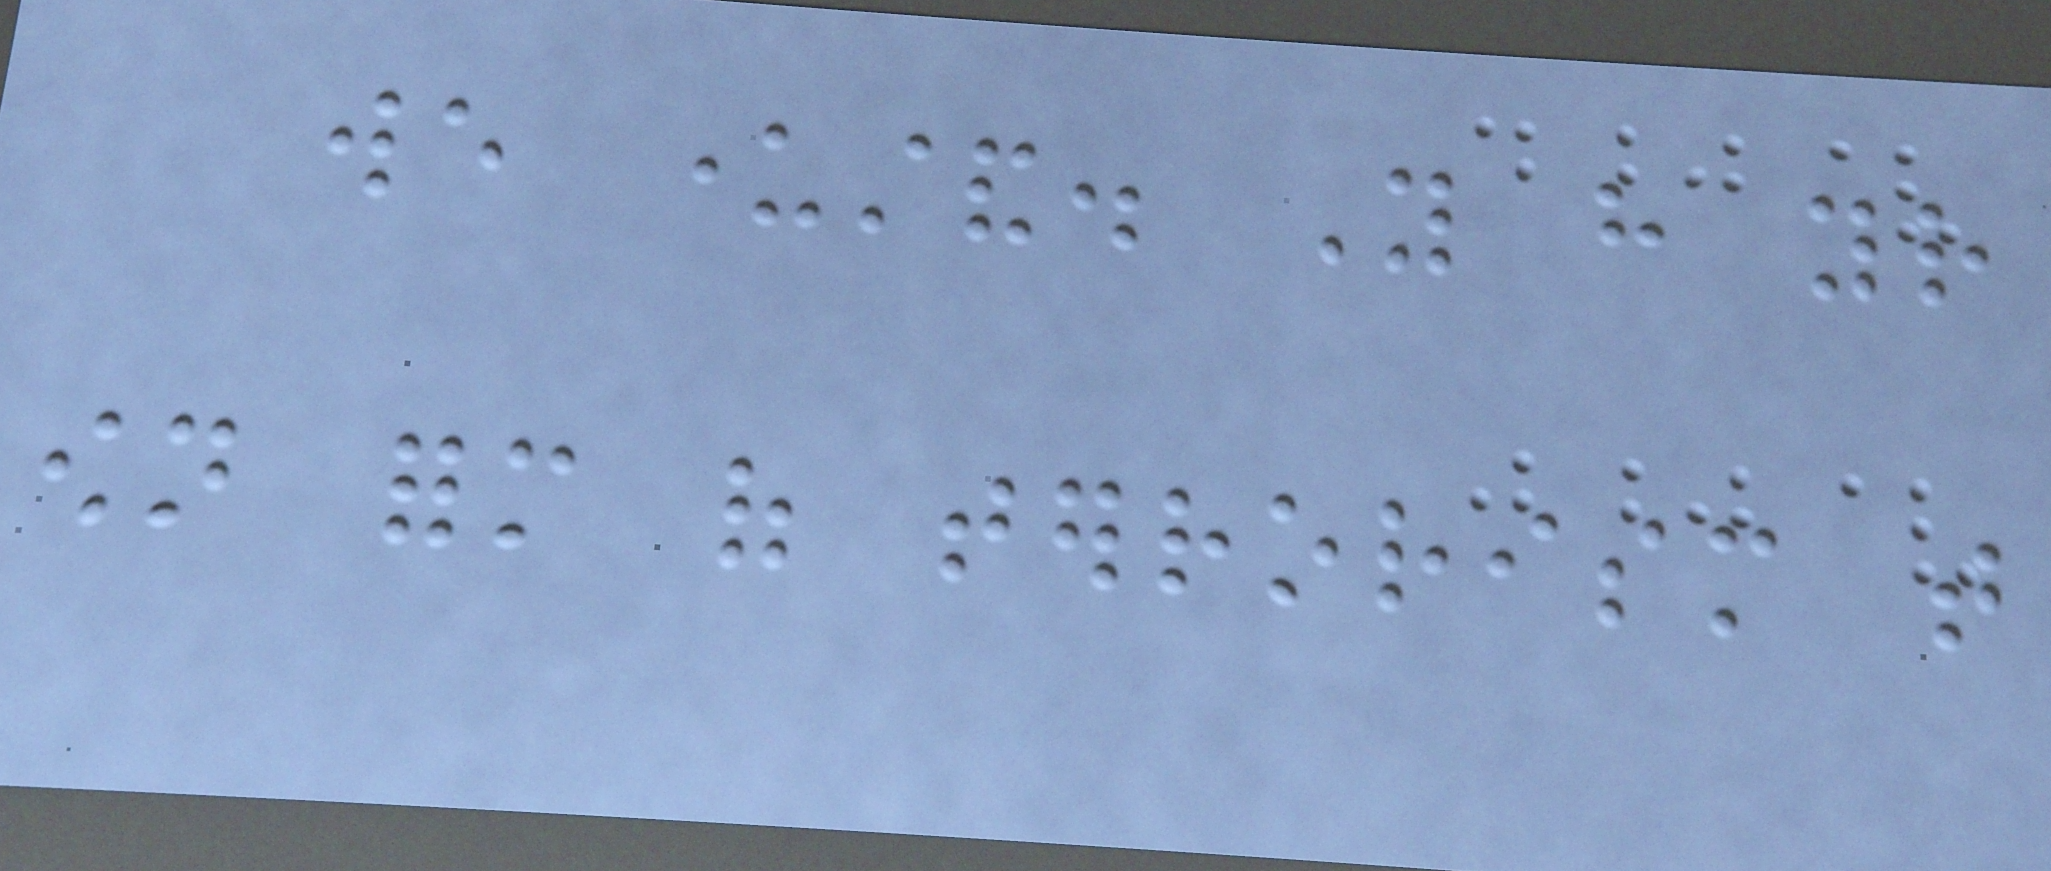we understand. You have your
own form of terrorism that
